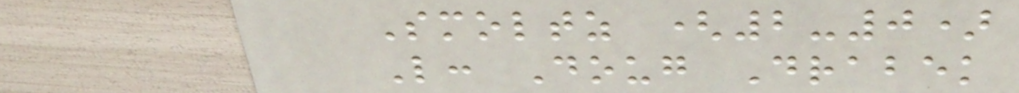Smoltz (2-0)
L: Doug Drabek
